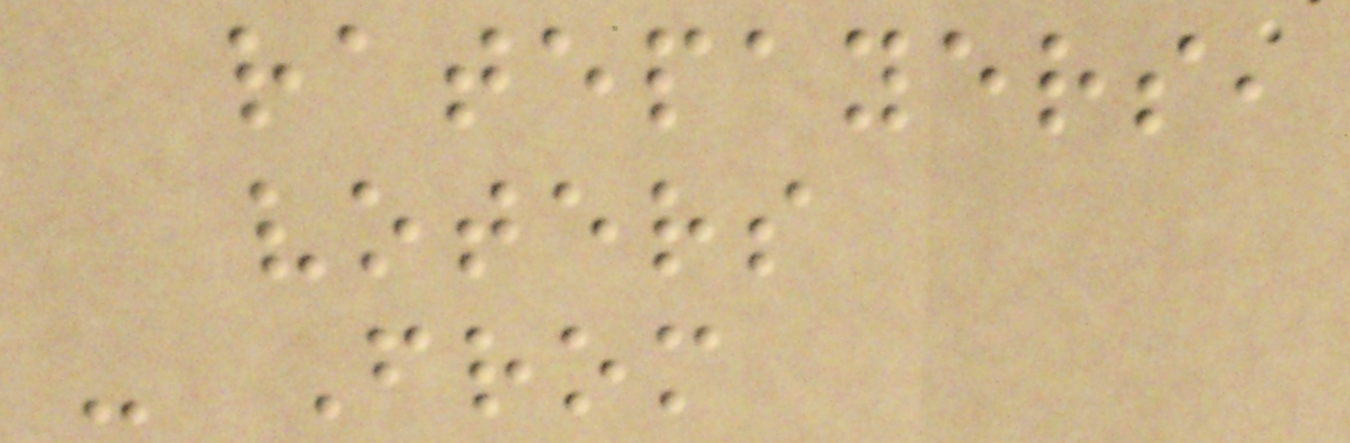ratepayers,
voters
- From
